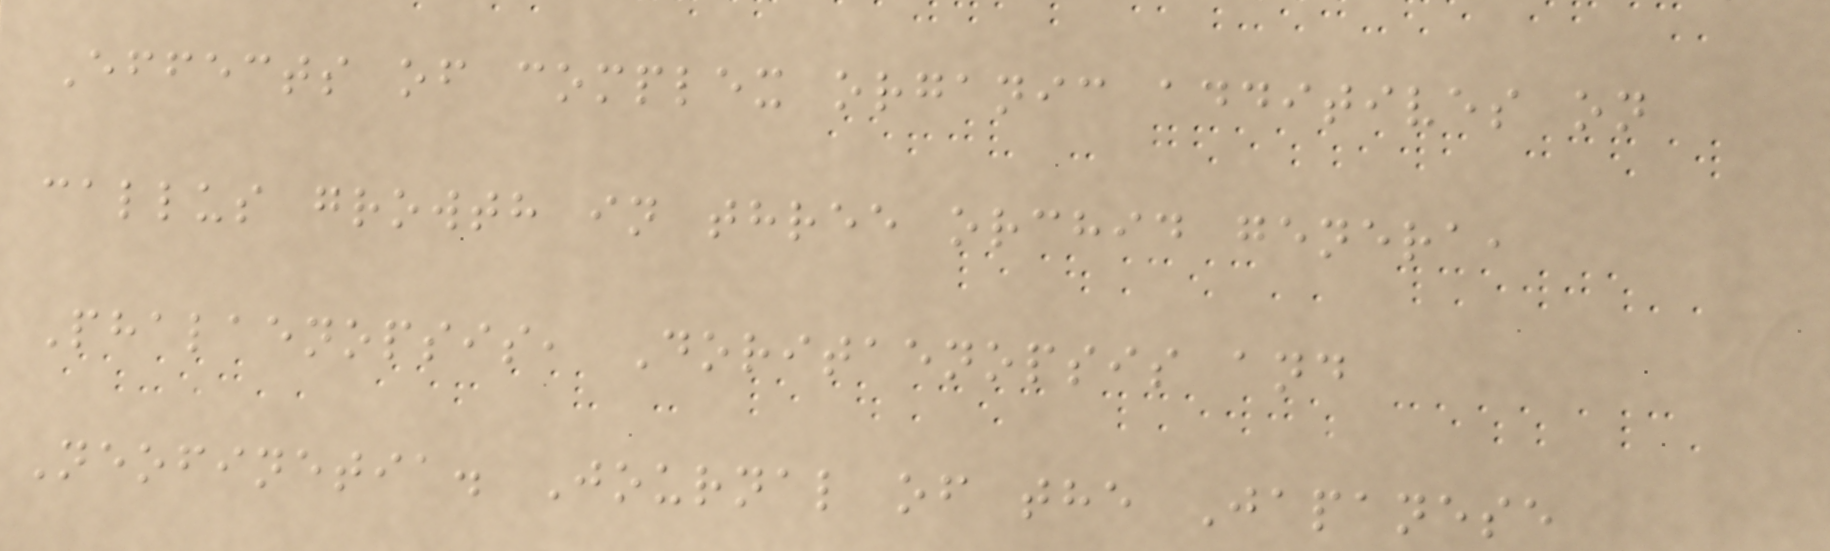Effects of complex organic additives on
callus growth in three orchid genera,
Phalaenopsis, Doritaenopsis and
Neofinetia. Journal of the Japanese
